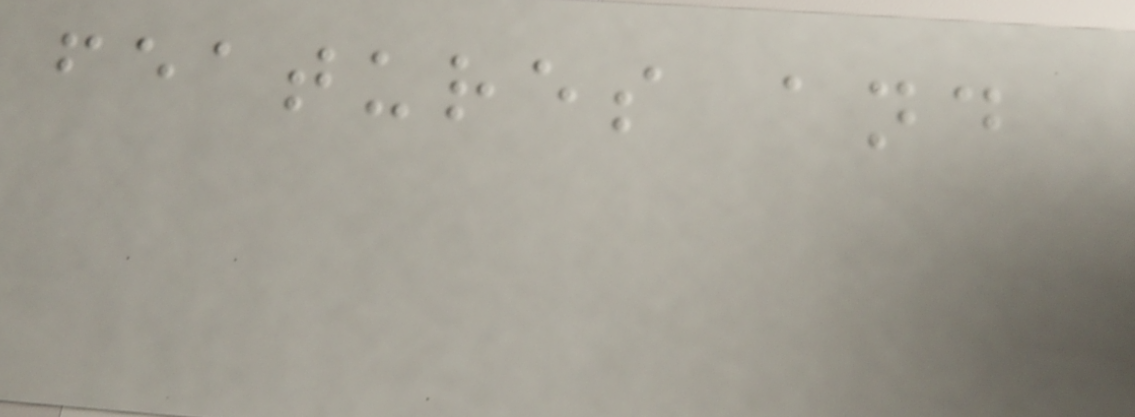features and
